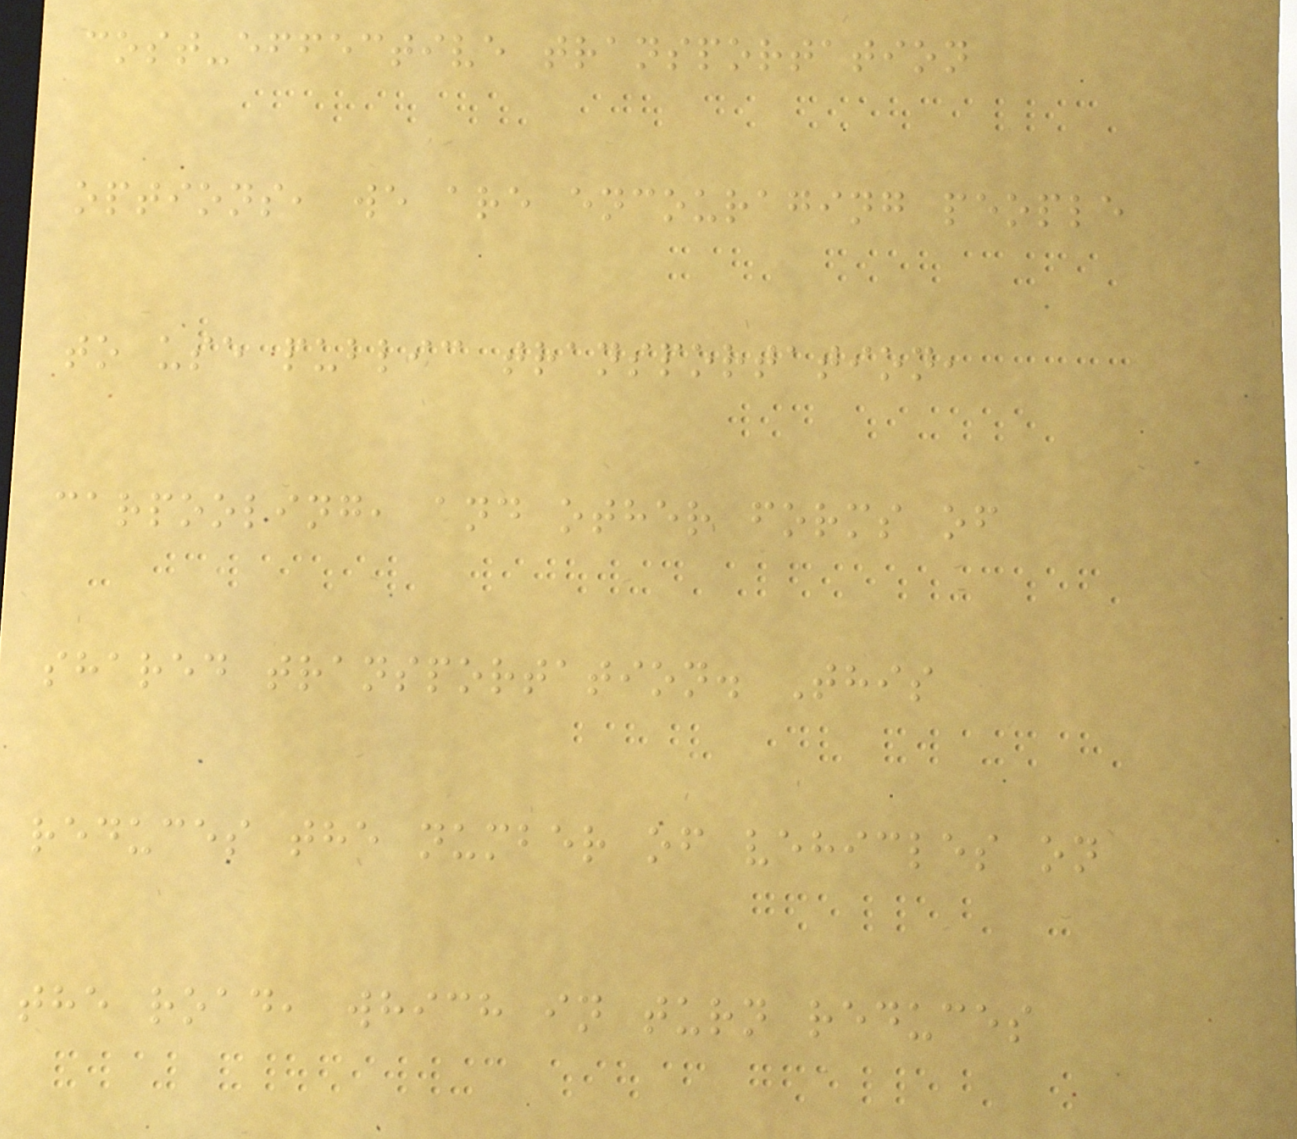cost-effective transportation
options, we are encouraging people
to use public transportation,
carpooling, and other forms of
shared transportation. This
reduces the number of vehicles on
the road, which in turn reduces
